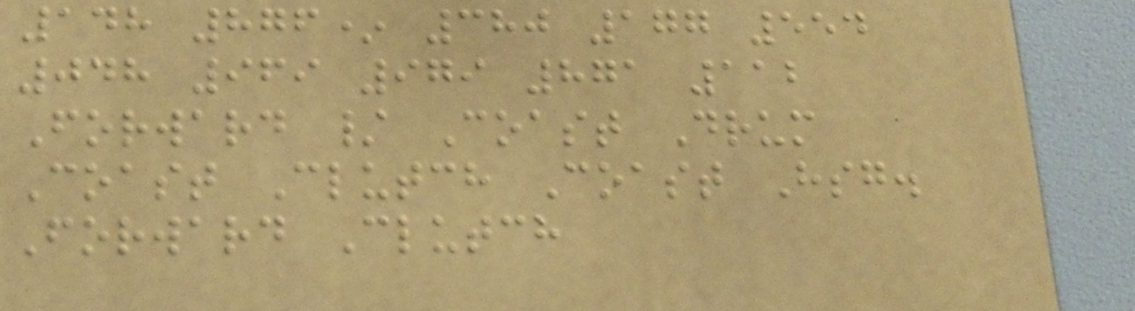148 876* 380 177 554
048 969 979 871 112
Forward / Coast Drum
Coast Clutch Coast Hsg.
Forward Clutch
